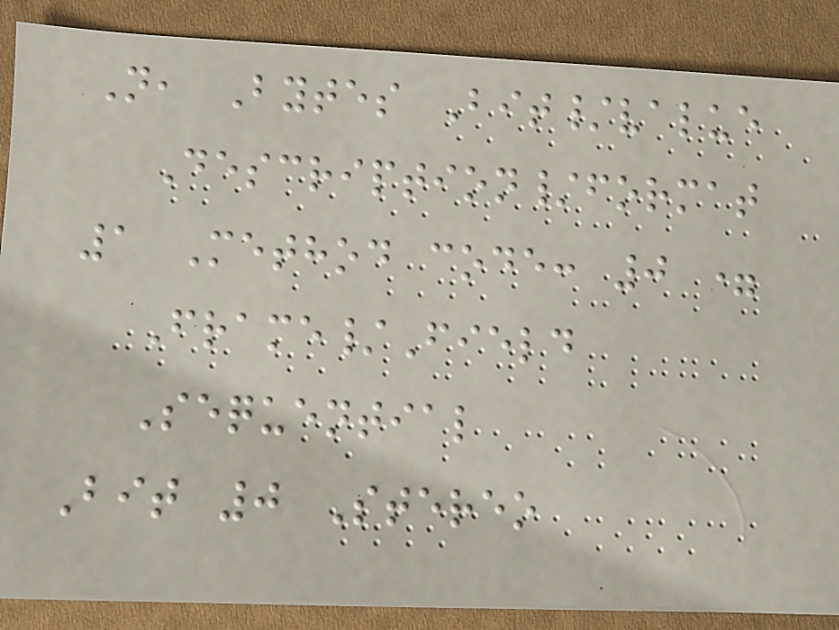N, Bytes Bit/value
Description/format
1 Method code: 0 =
Frame/Field
Sequential
Bit 0 Stereo
